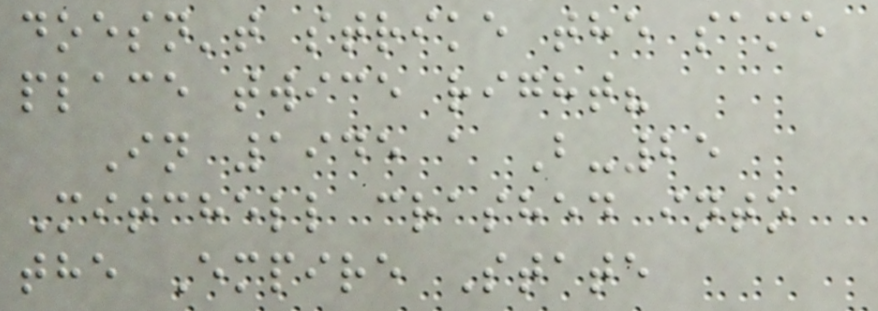doesn't strike the same
place twice right?
In 1945 a B-25
Mitchell crashed into
the Empire State
